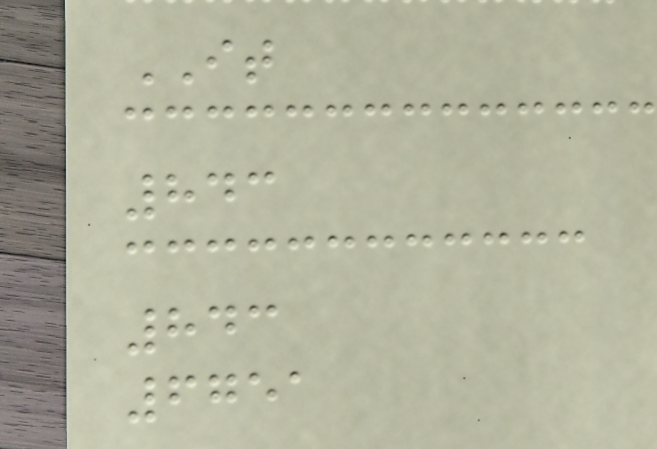IT
843
843
6751
